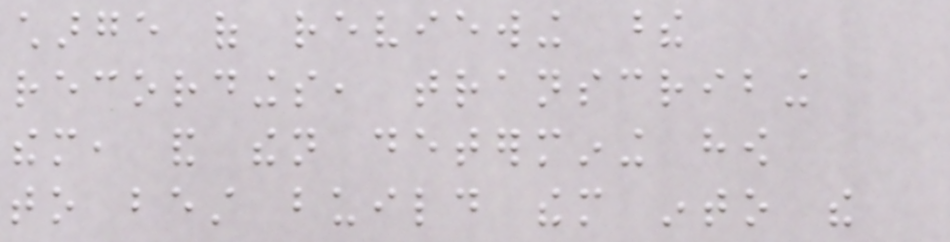charge of reviewing these
recordings, transcribing
them, and then determining how
to best build them into the
